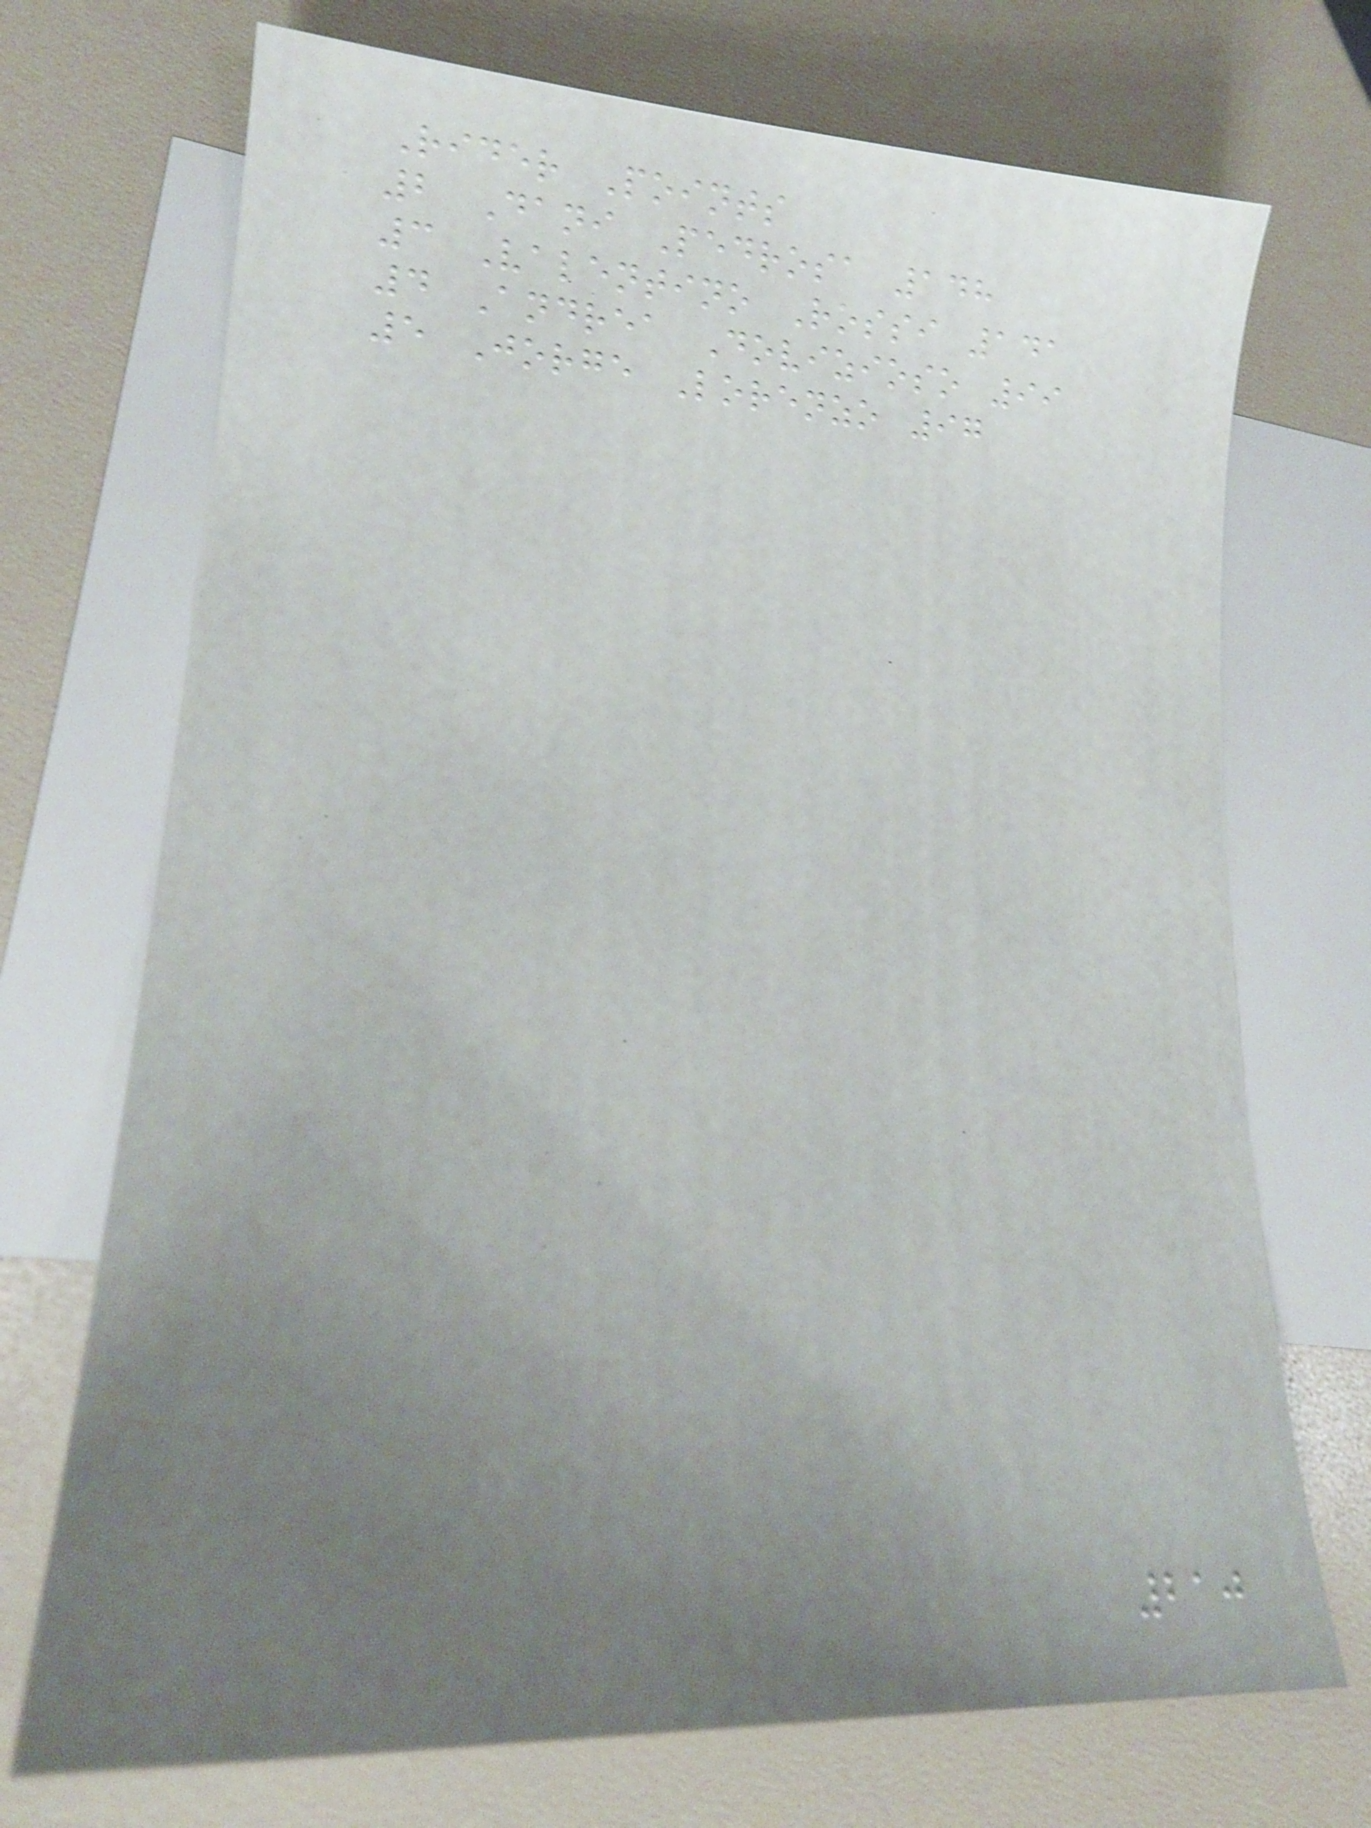Rider Points
2 Dani Pedrosa 148
3 Valentino Rossi 141
4 Andrea Dovizioso 99
5 Jorge Lorenzo 97
210
